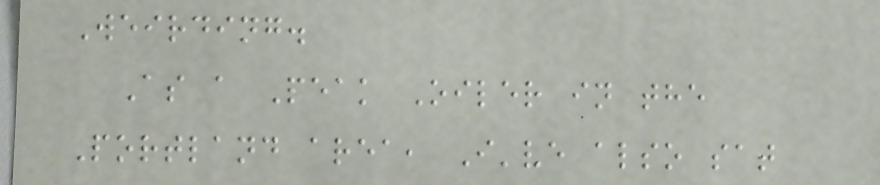Weirding.
As a Peak Oiler in the
Portland area, I've also sat
